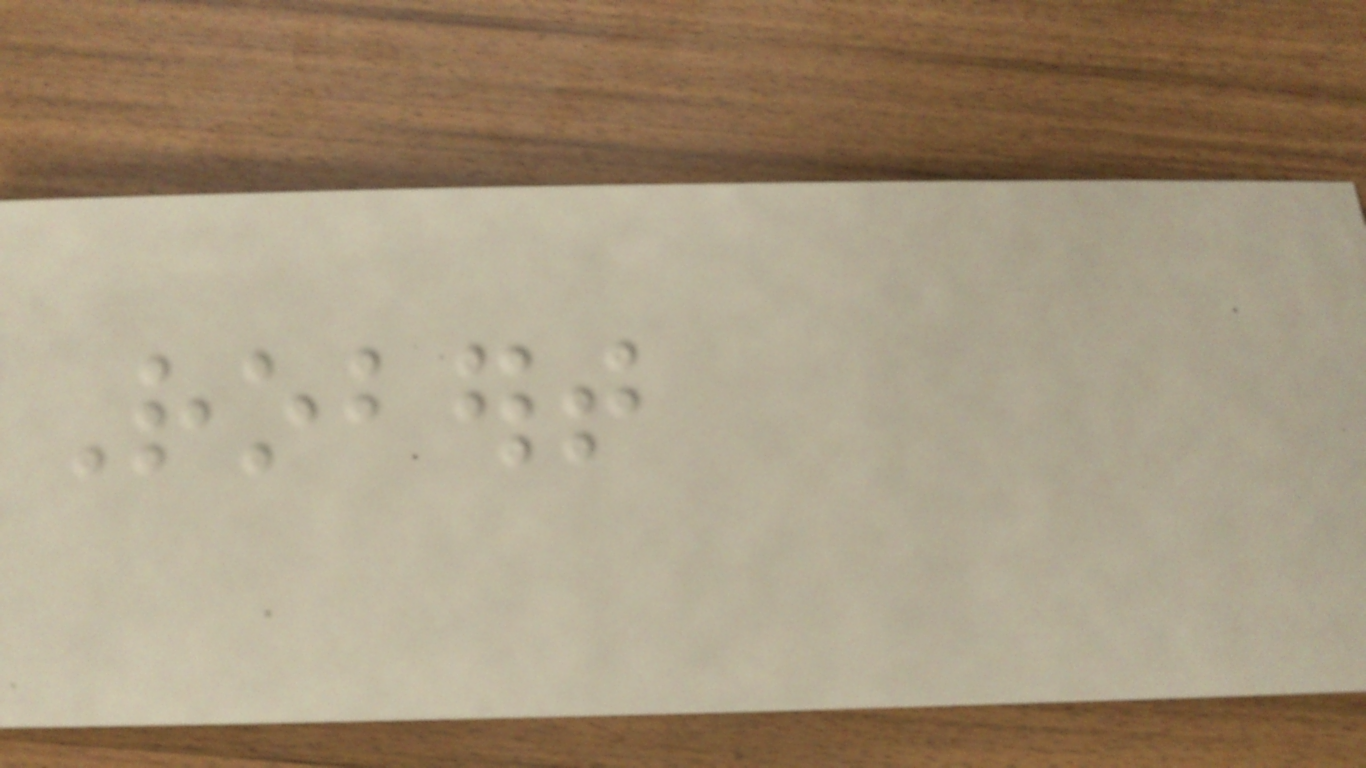Robert
